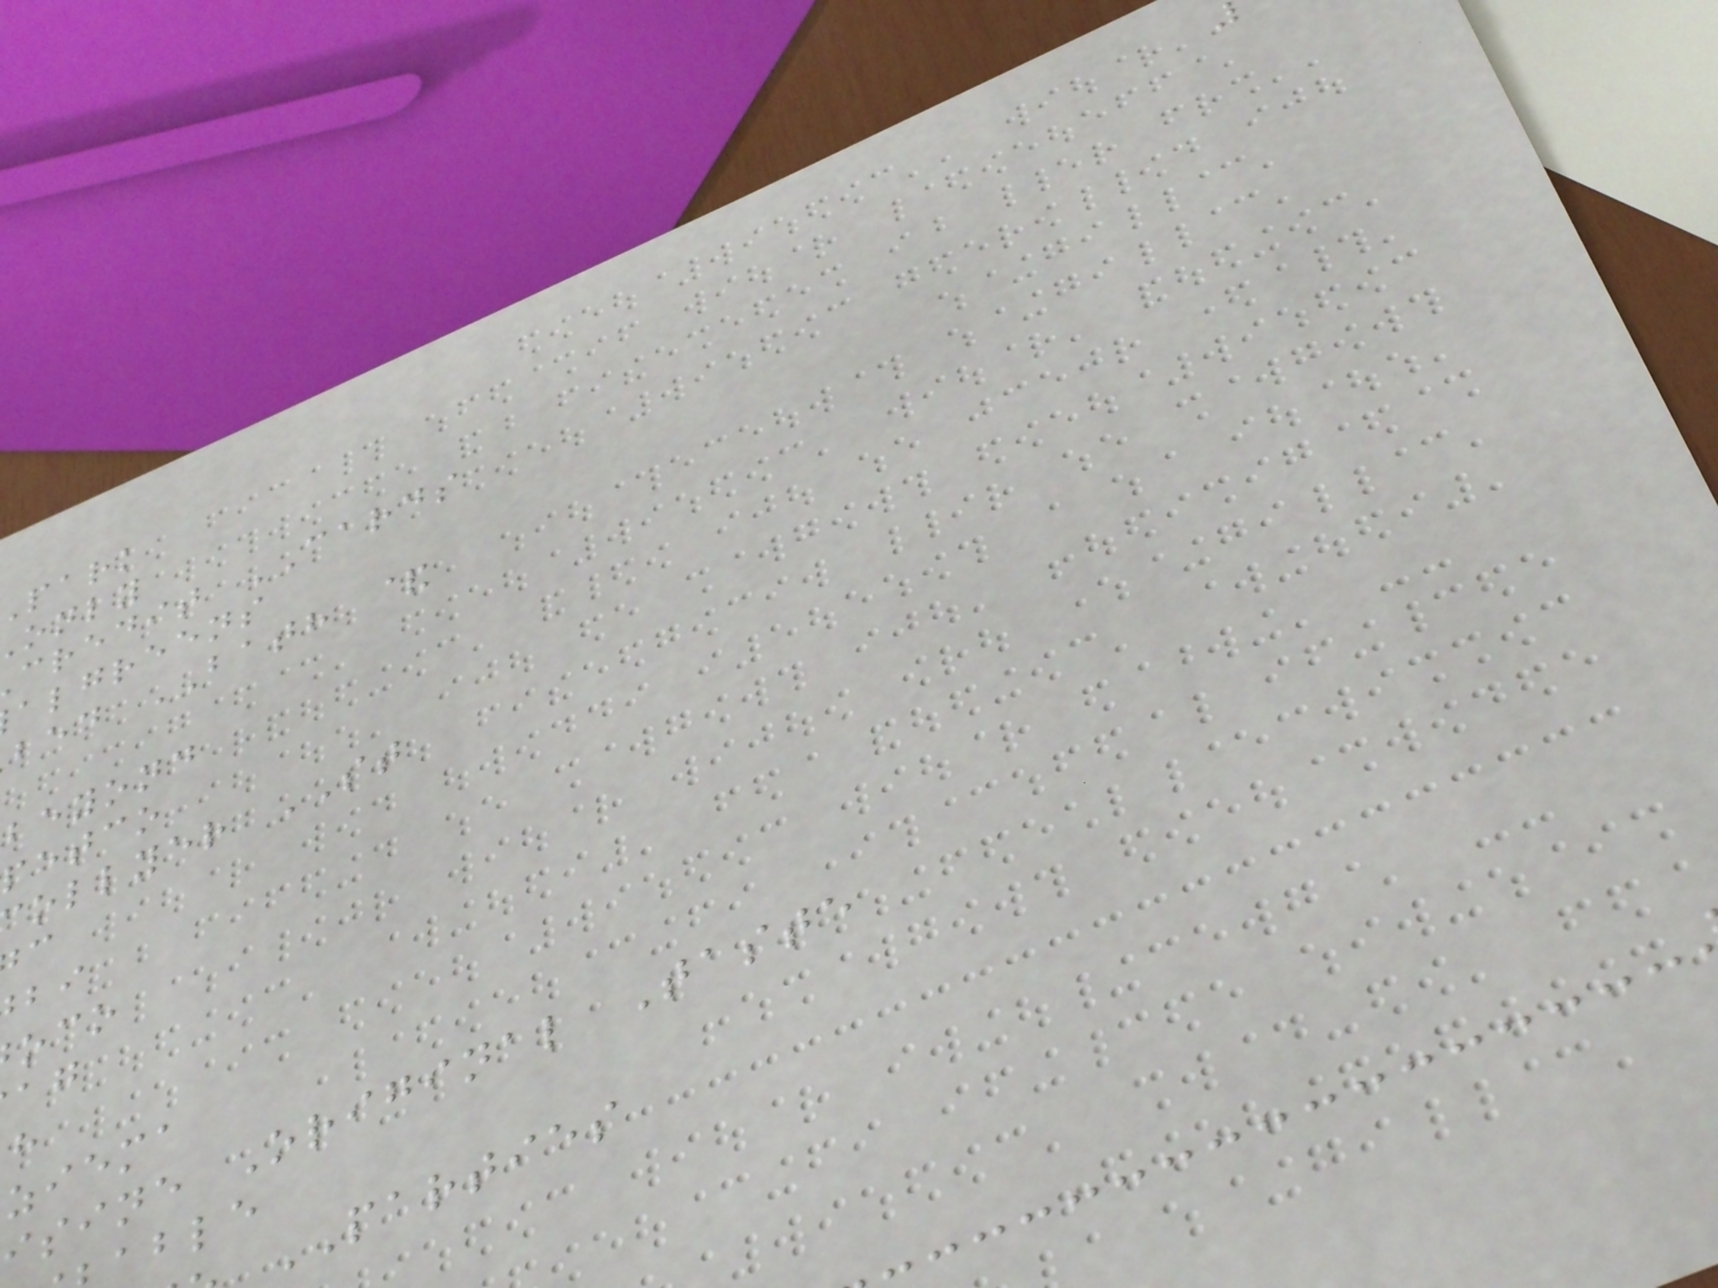park
only
credit CARDS
algreens
bed BATH &
beyond
petco
ollyer ST
ziema
isine Original Taste
able
PARTIES
